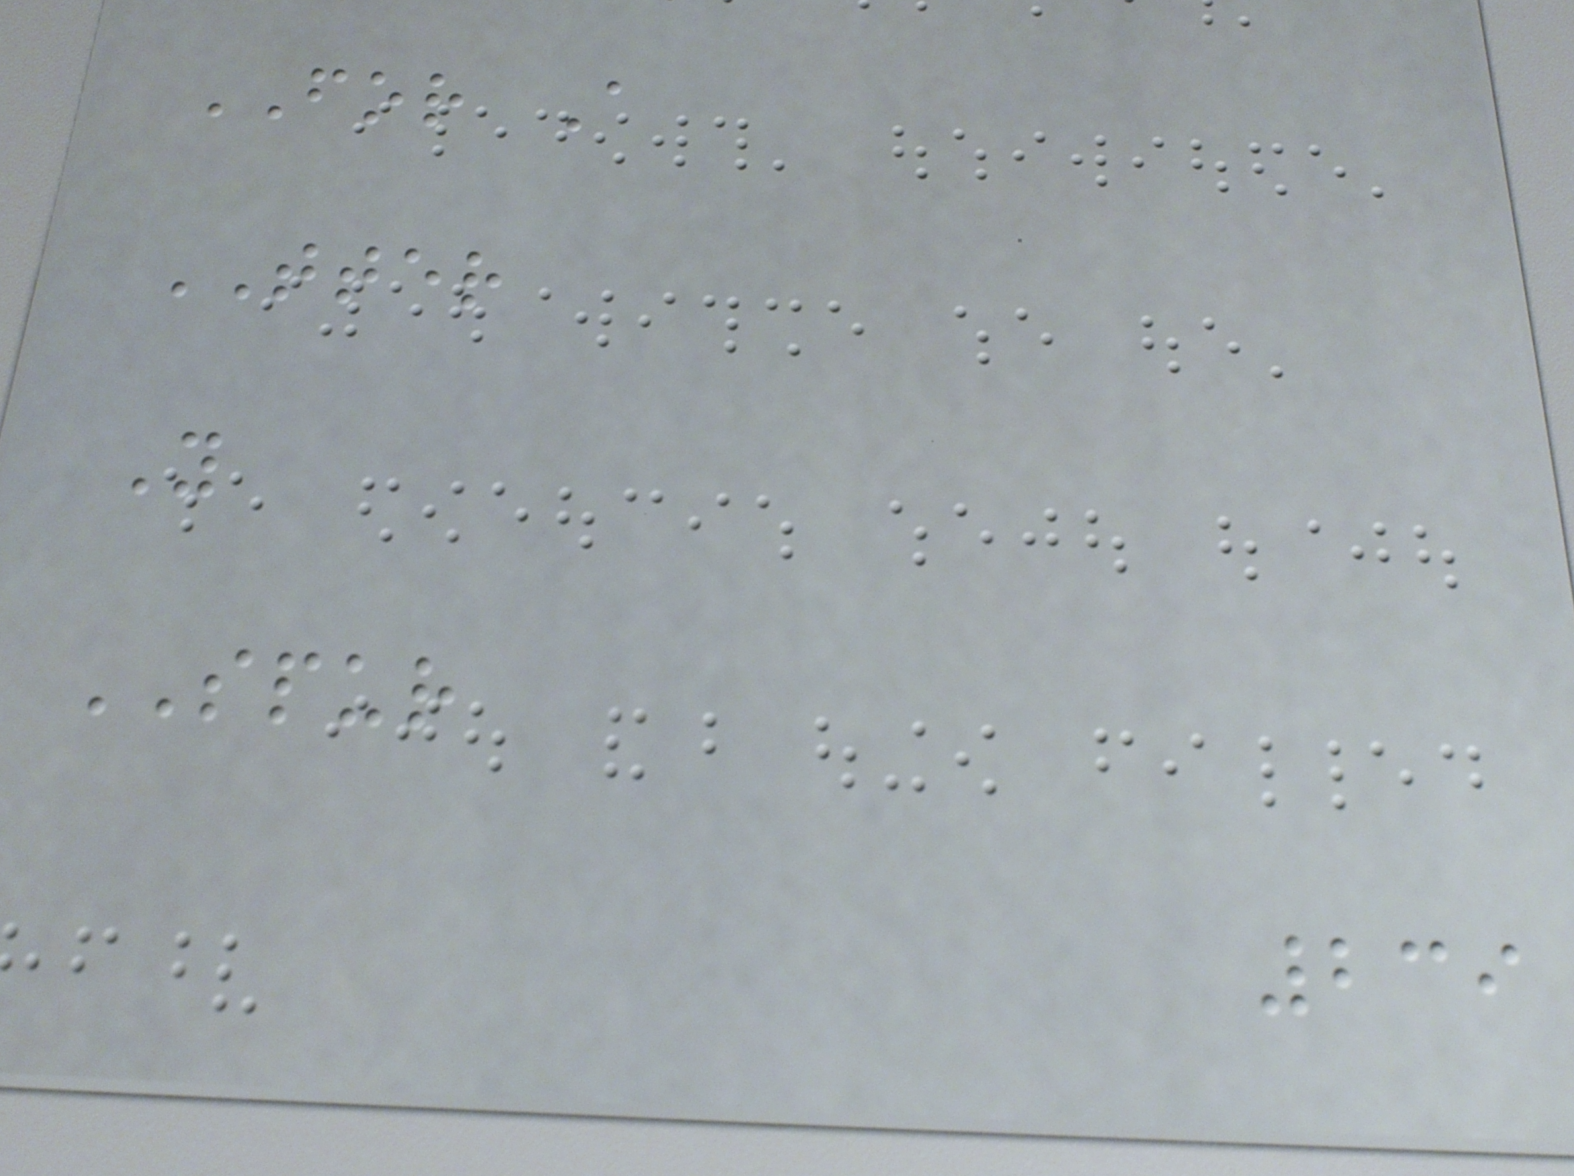FOR A
TTER
Y
SPUR
239
